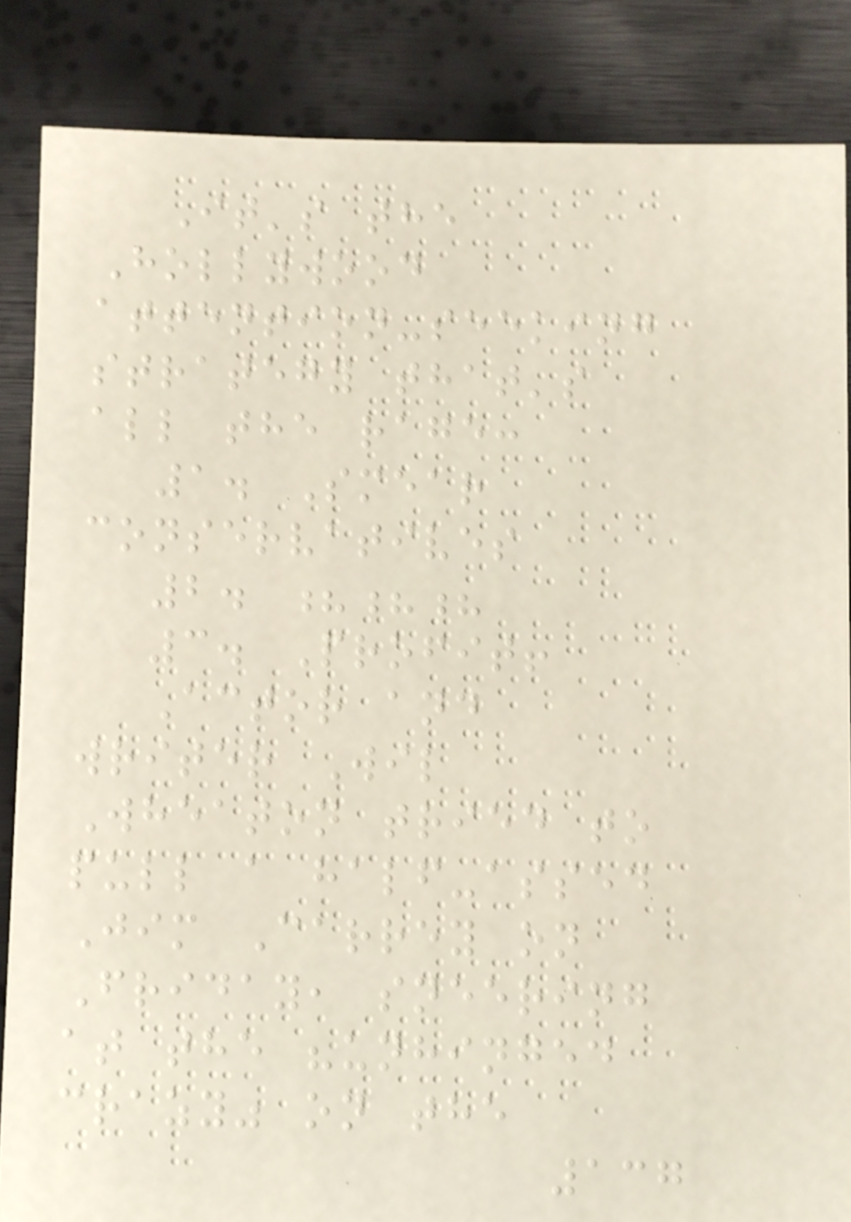It's the
Hollywood
attention-seeking
strategy that's
all the rage:
1. Smear
conservatives
2. ???
3. Profit!
Actor and
writer Wil
Wheaton tried to
pull a half-assed
Jim Carrey on
Friday, sneering
at the "unhinged
crazy" on the
137
